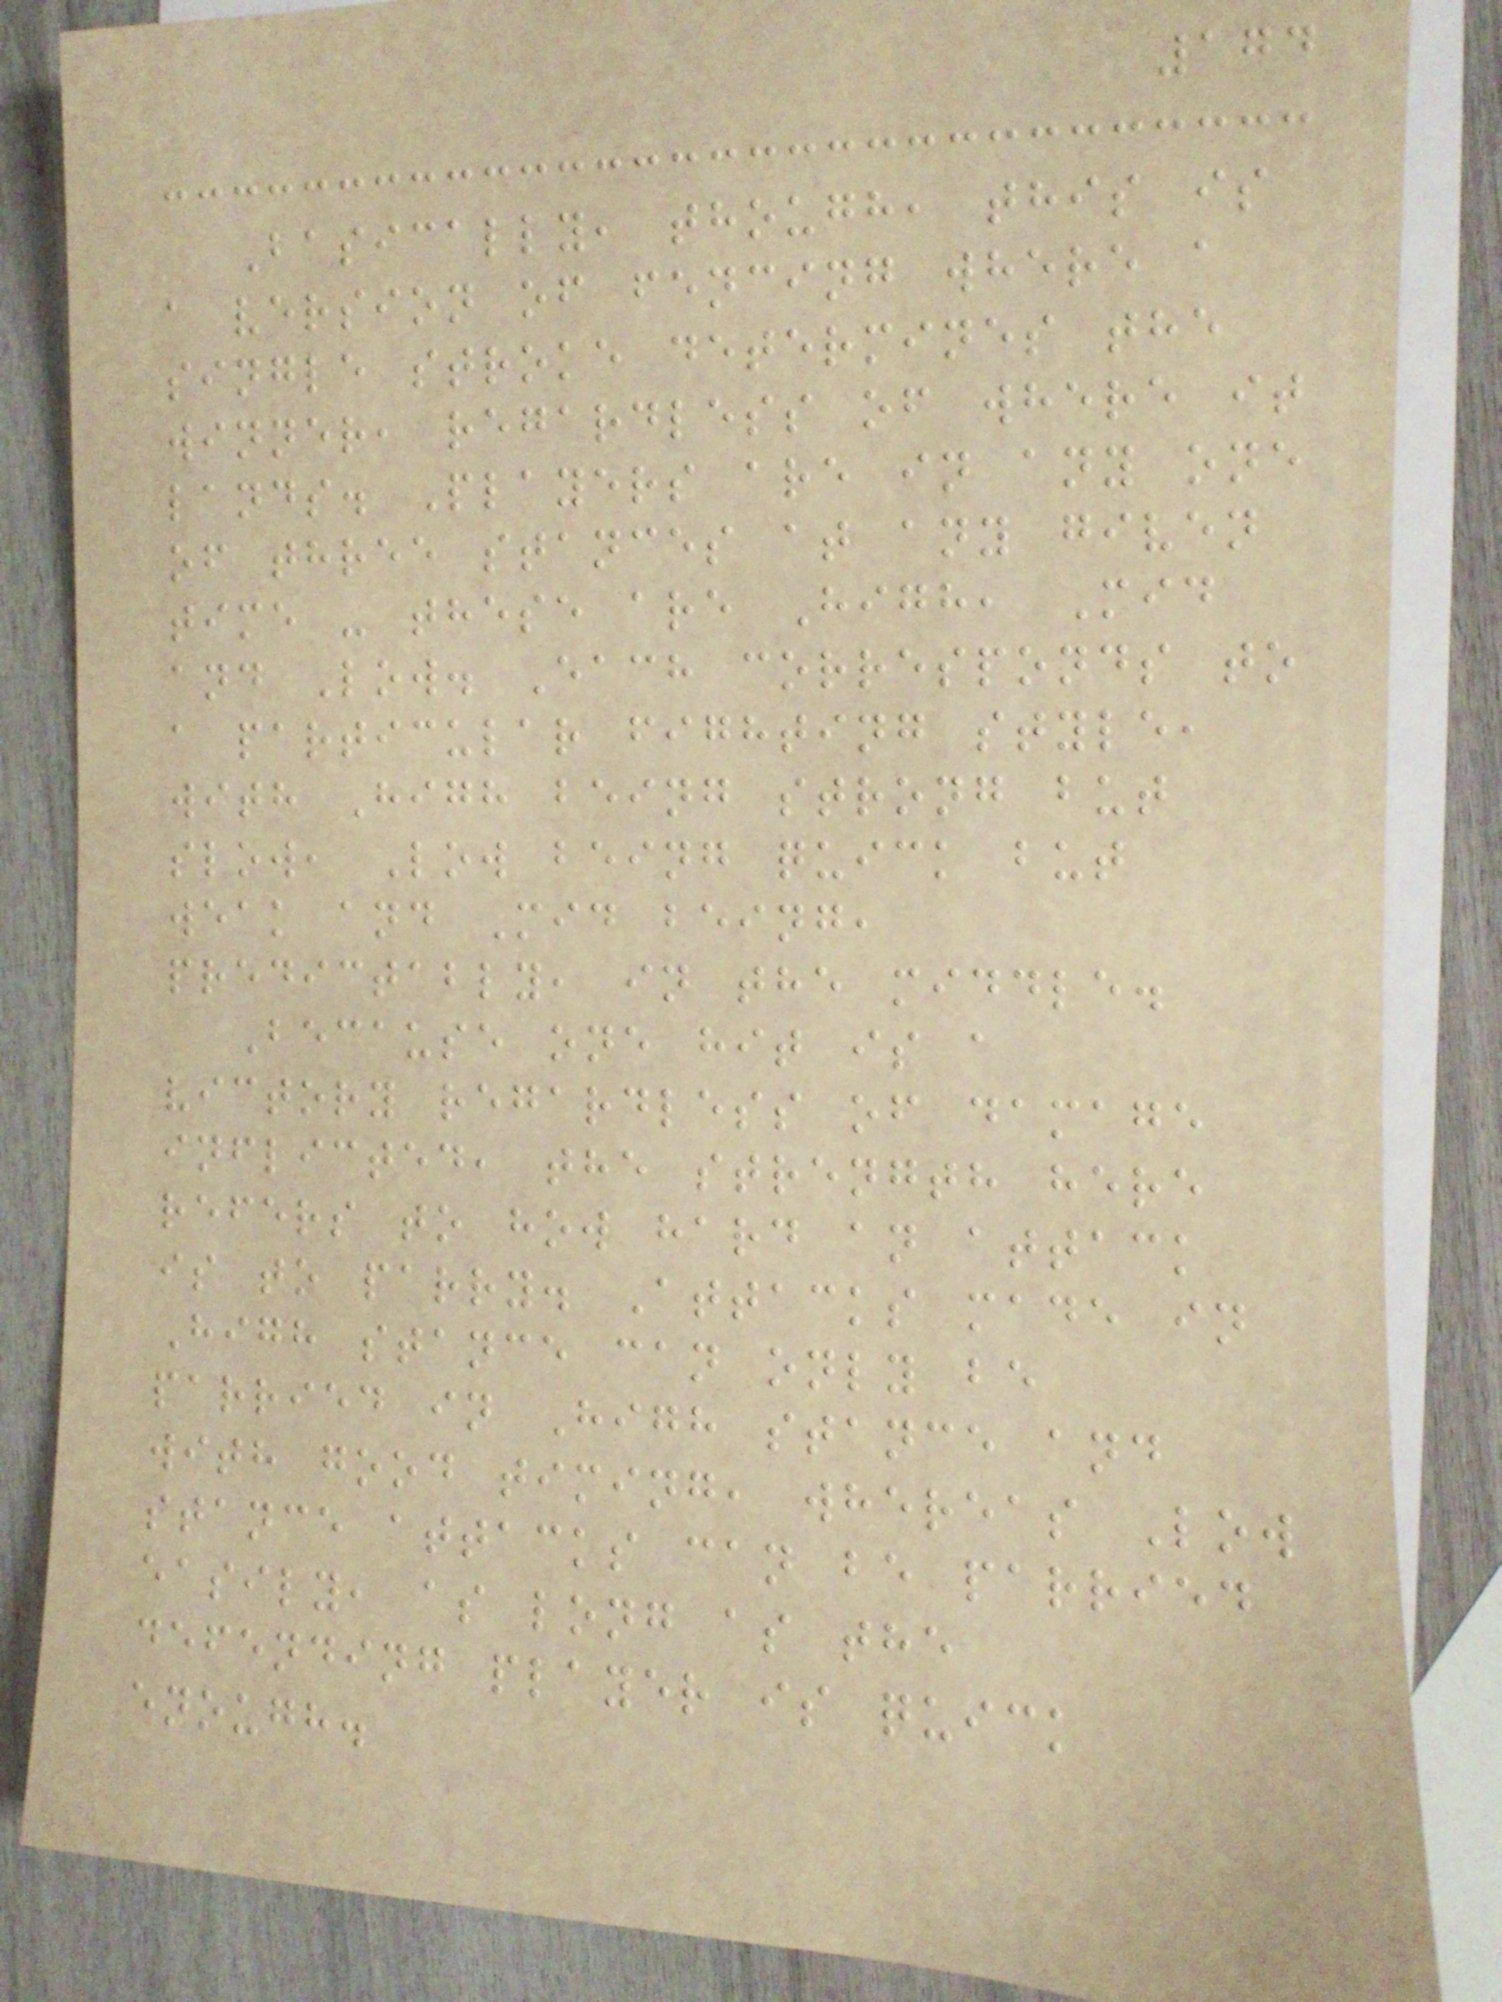174
Basically, though, this is
a version of fencing where a
single stroke determines the
winner, regardless of where it
lands. Players are in any one
of three stances at any given
time - these are High, Mid
and Low. Each corresponds to
a particular fighting style,
with High being strong but
slow, Low being quick but
weak and Mid being,
predictably, in the middle.
Because one hit is a
victory regardless of damage
inflicted, the strength here
refers to how hard an attack
is to parry. Attacks made in
High stance can only be
parried in High stance and
with good timing, whereas Low
stance attacks can be parried
easily, as long as the
defending player is quick
enough.
